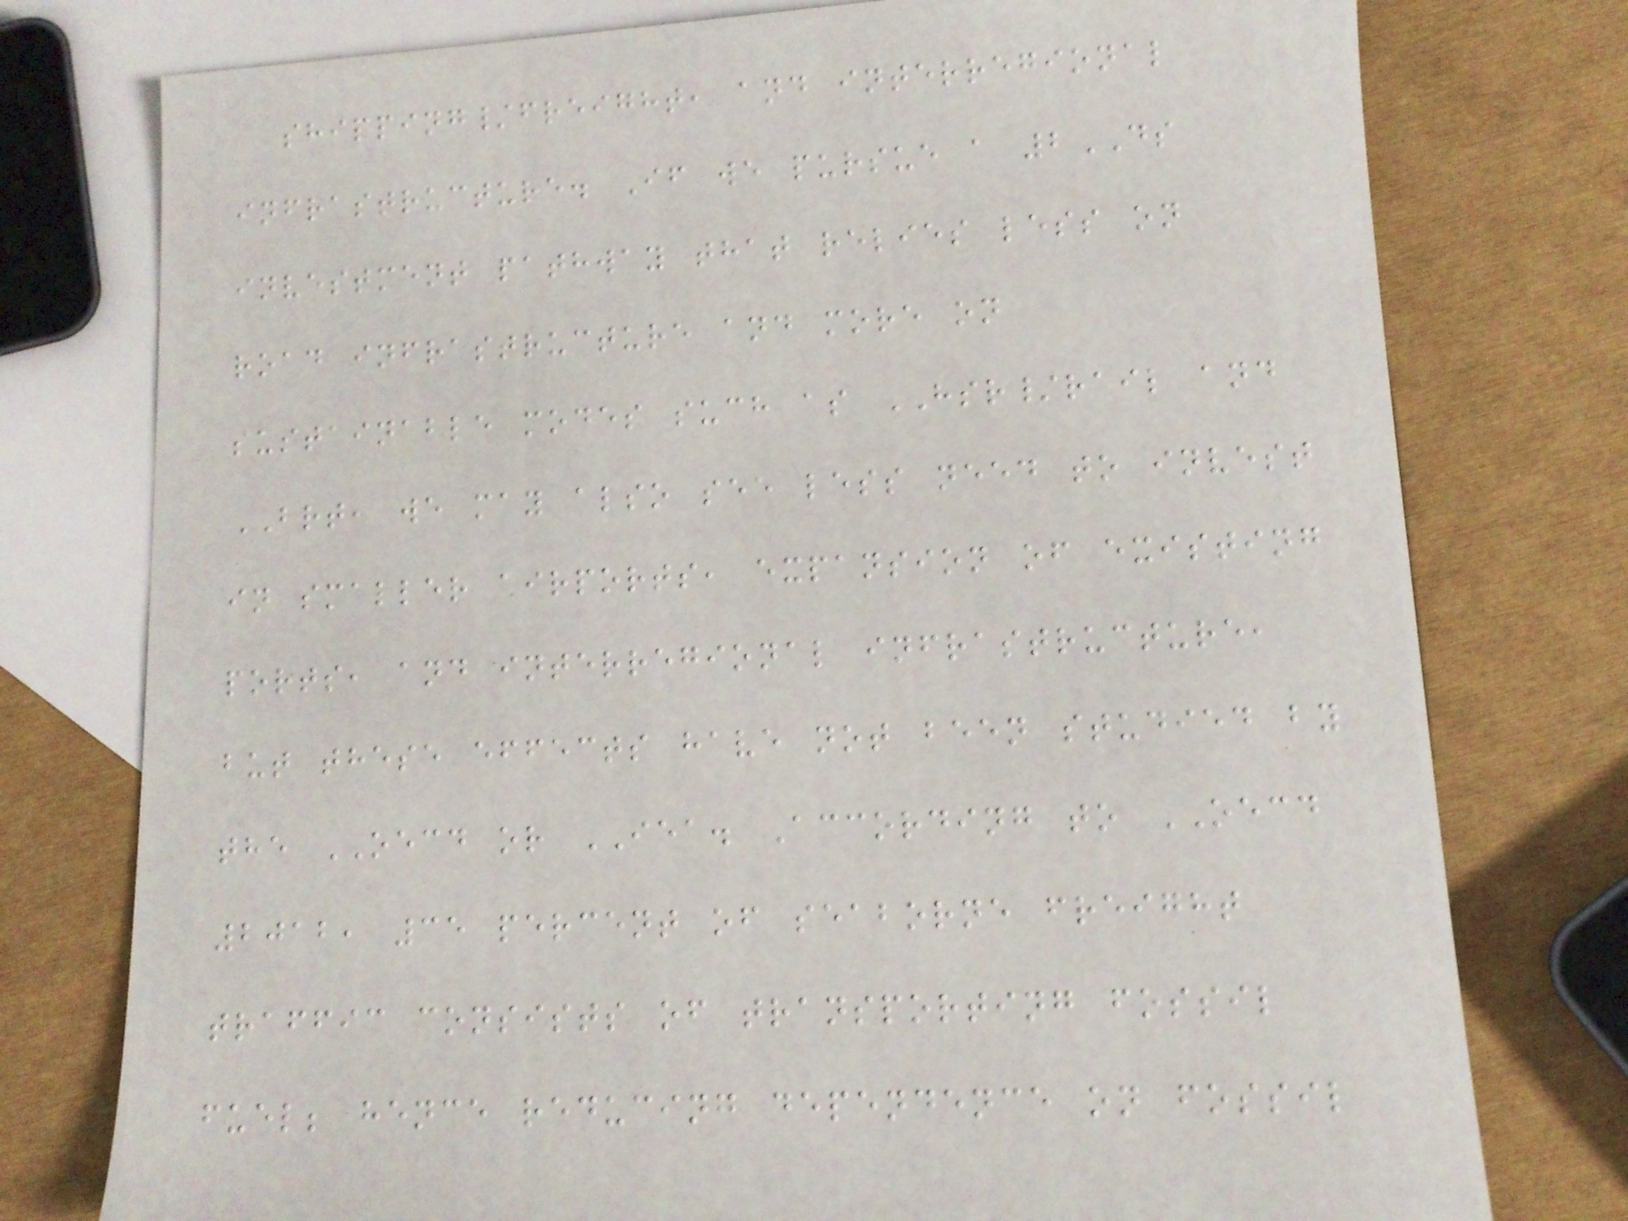shipping/freight, and interregional
infrastructure. If we pursue a 2DS
investment pathway that relies less on
road infrastructure and more on
sustainable modes such as HSR/rail and
BRT, we may also see less need to invest
in smaller airports, expansion of existing
ports, and interregional infrastructure,
but these effects have not been studied by
the OECD or IEA. According to OECD
2012, 35 percent of seaborne freight
traffic consists of transporting fossil
fuel; hence reducing dependence on fossil
